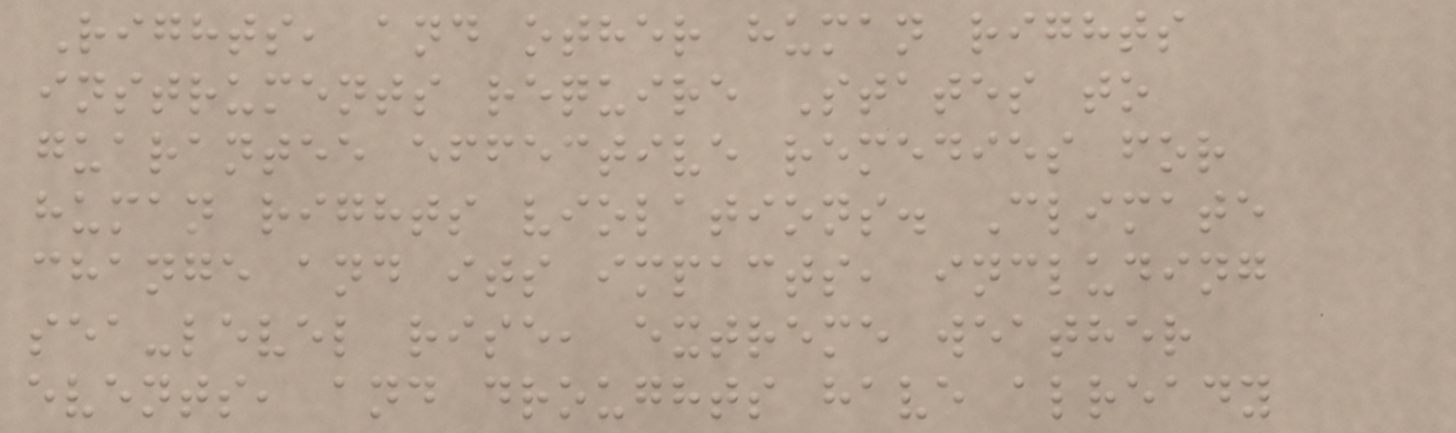Rights, and other human rights
instruments require States to
guarantee effective remedies for
human rights violations. Climate
change and its impacts, including
sea-level rise, extreme weather
events, and droughts have already
